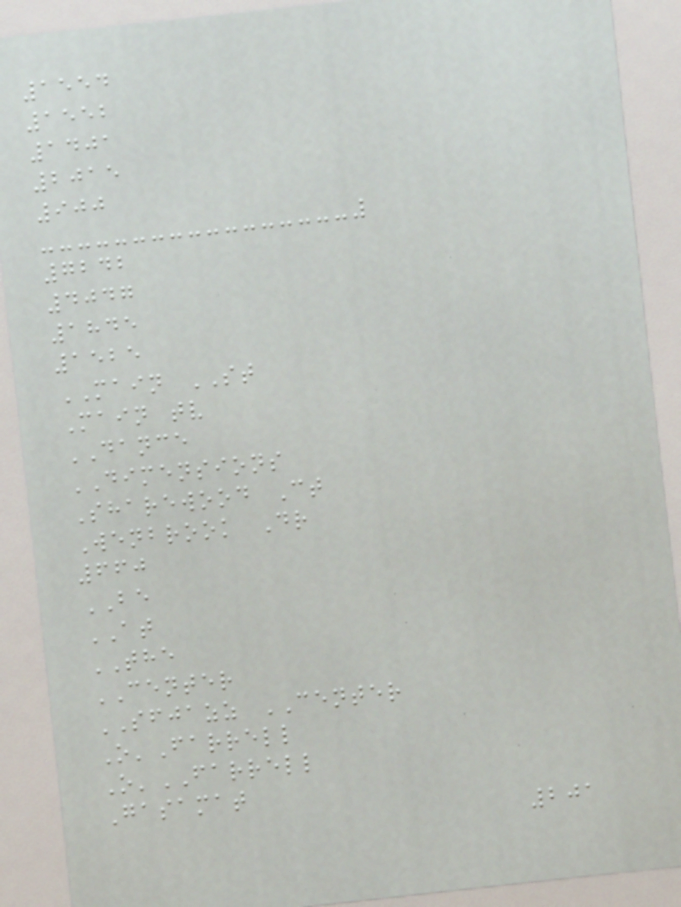1554
1552
1401
2015
900
7242
4047
1845
1525
MAIN ST
Main tv
DANCE
DIMENSIONS
Sharewood Ct
Wenbrook Dr
660
BE
AT
THE
CENTER
SFJAZZ CENTER
O'Farrell
O'FARRELL
Gasamat
201
